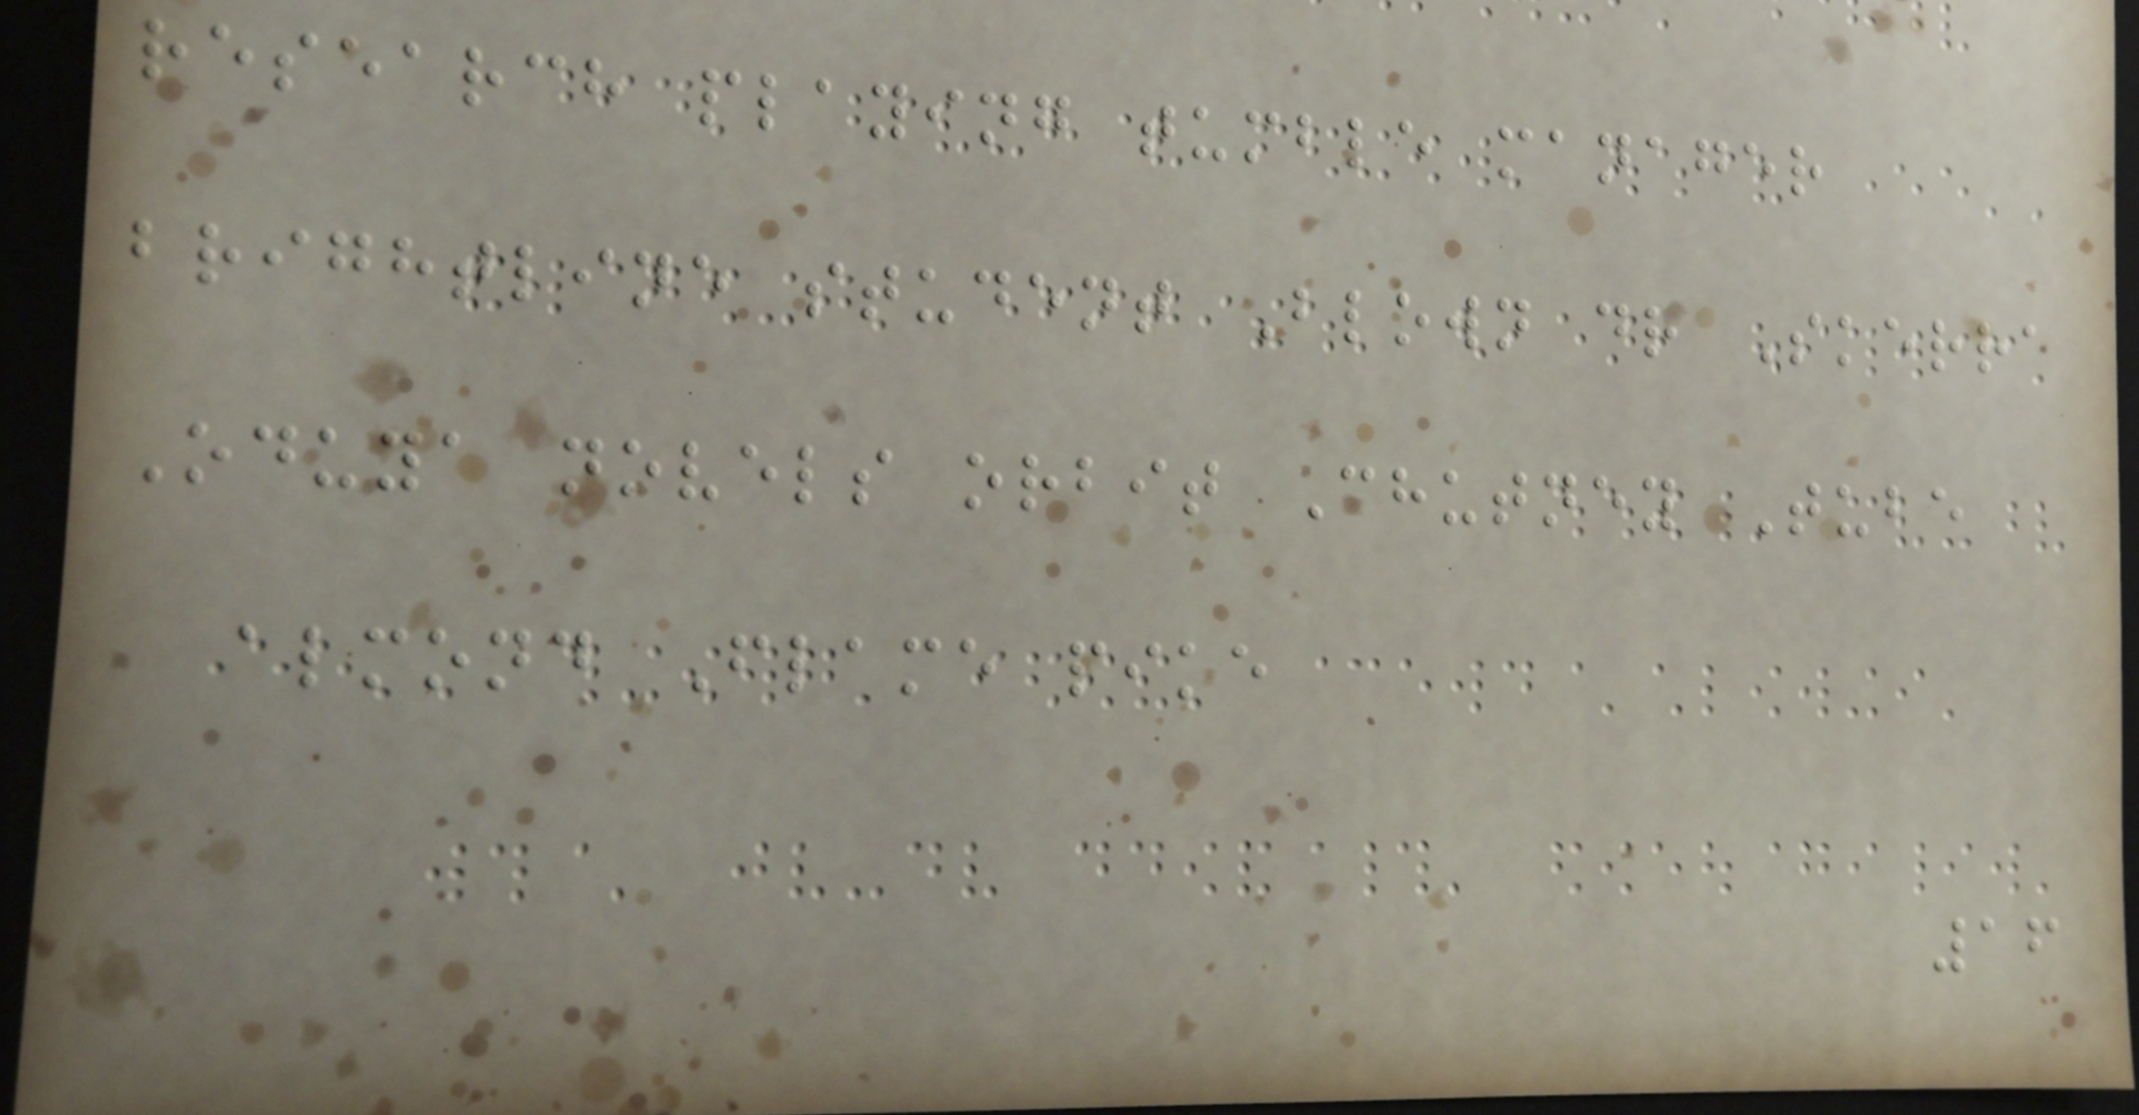research playing tumble manager
brightline student Blown dr Skerra
Oduya novels orbit Chutney Tube
almond Flame pike
16
